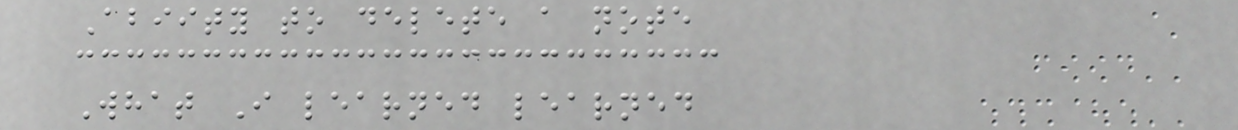Abiity to delete a note
What I learned learned
